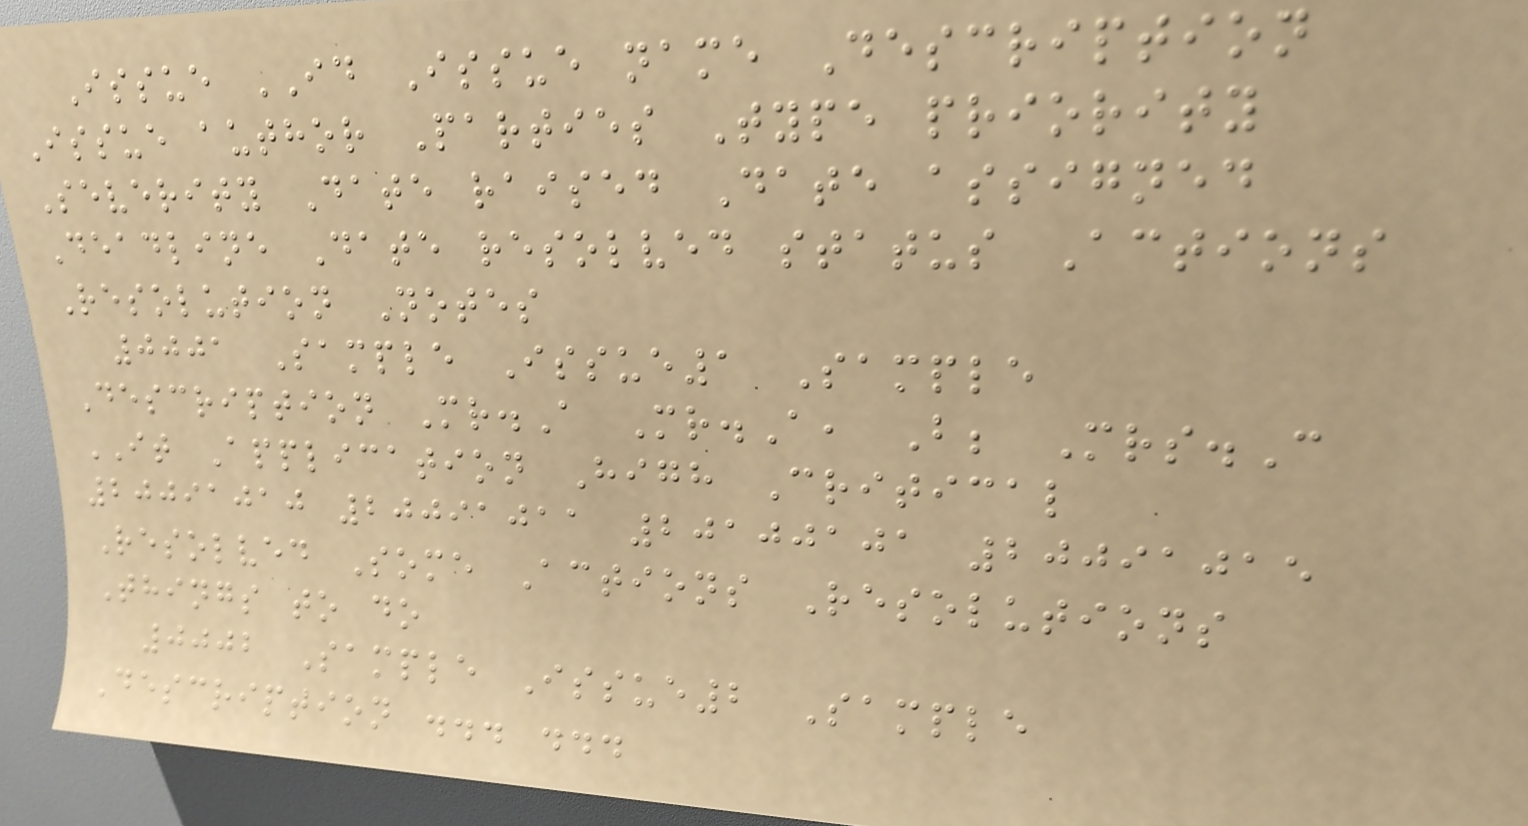Issue ID Issue name Description
Issue author Parties Type priority
Severity Date raised Date assigned
Deadline Date resolved status Actions
Resolution Notes
0001 Sample Issue1 Sample
Description Mr.A Mr.A, B; Mrs.C
IT Application High Critical
20091010 20091011 20100101 20091015
Resolved Some Actions Resolutions
Things to do
0002 Sample Issue2 Sample
Description ... ...
